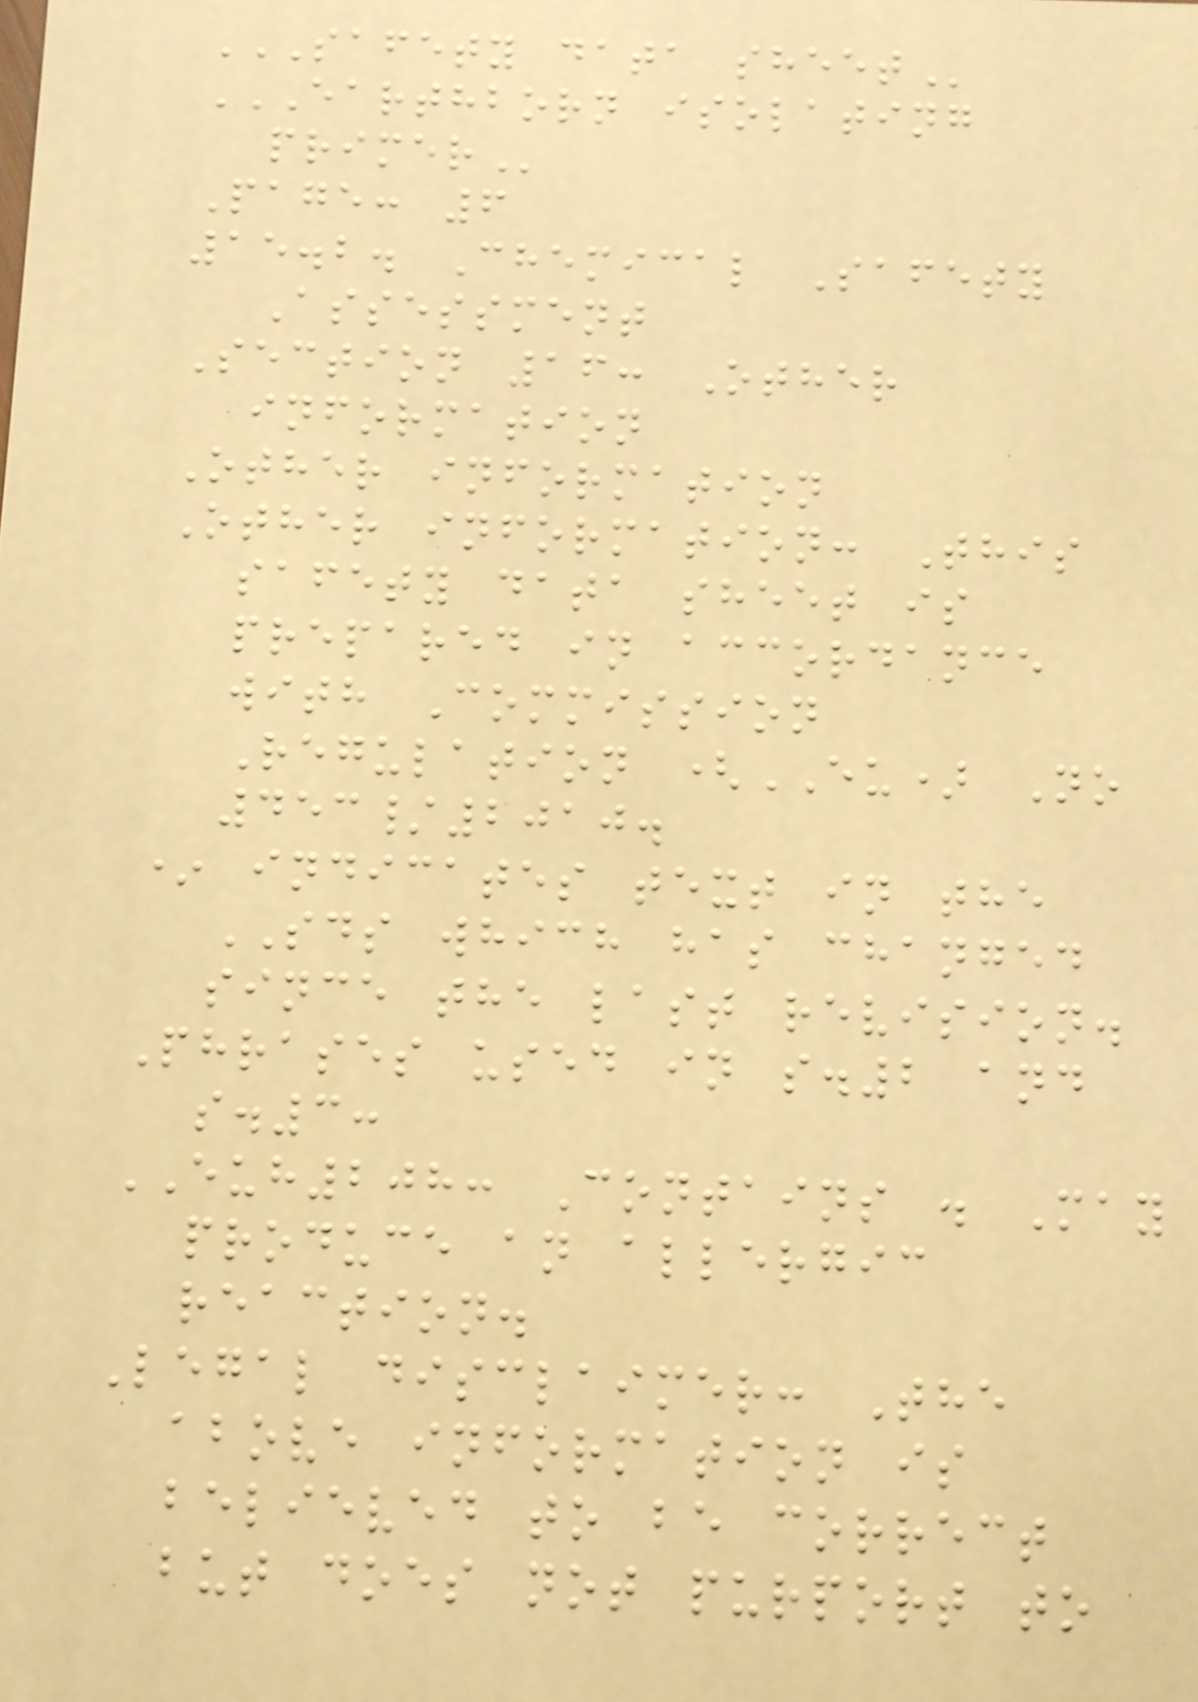SAFETY DATA SHEET
EARTHBORN ISOLATING
PRIMER
Page: 6
15.2. Chemical Safety
Assessment
Section 16: Other
information
Other information
Other information: This
safety data sheet is
prepared in accordance
with Commission
Regulation (EU) No
453/2010.
* indicates text in the
SDS which has changed
since the last revision.
Phrases used in s.2 and
s.3:
EUH208: Contains . May
produce an allergic
reaction.
Legal disclaimer: The
above information is
believed to be correct
but does not purport to
